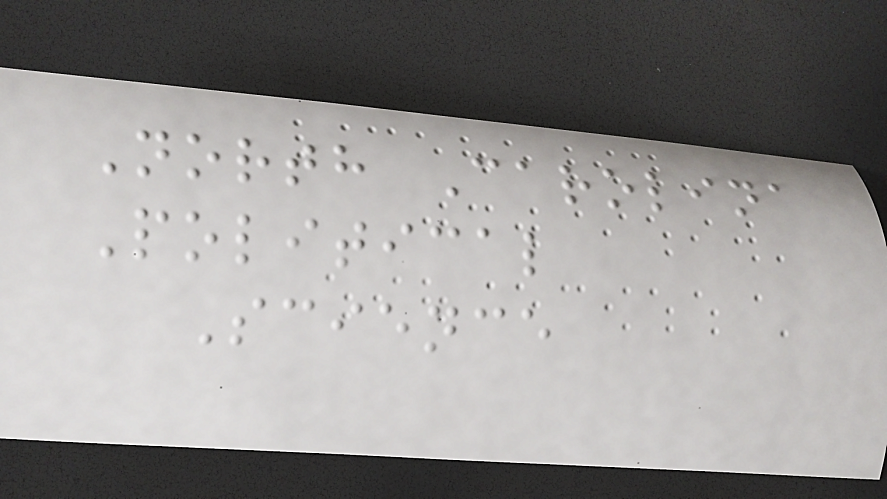North Carolina
Political
Science
